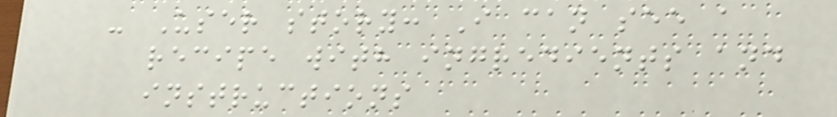- User story: I can see a
recipe with ingredients and
instructions
